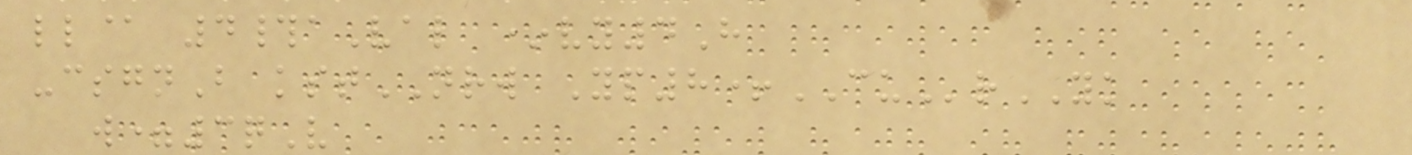ll@ 4#aVal *vy4H
-csgnB kstNRW Yp8+CUrYK
w=3qV
